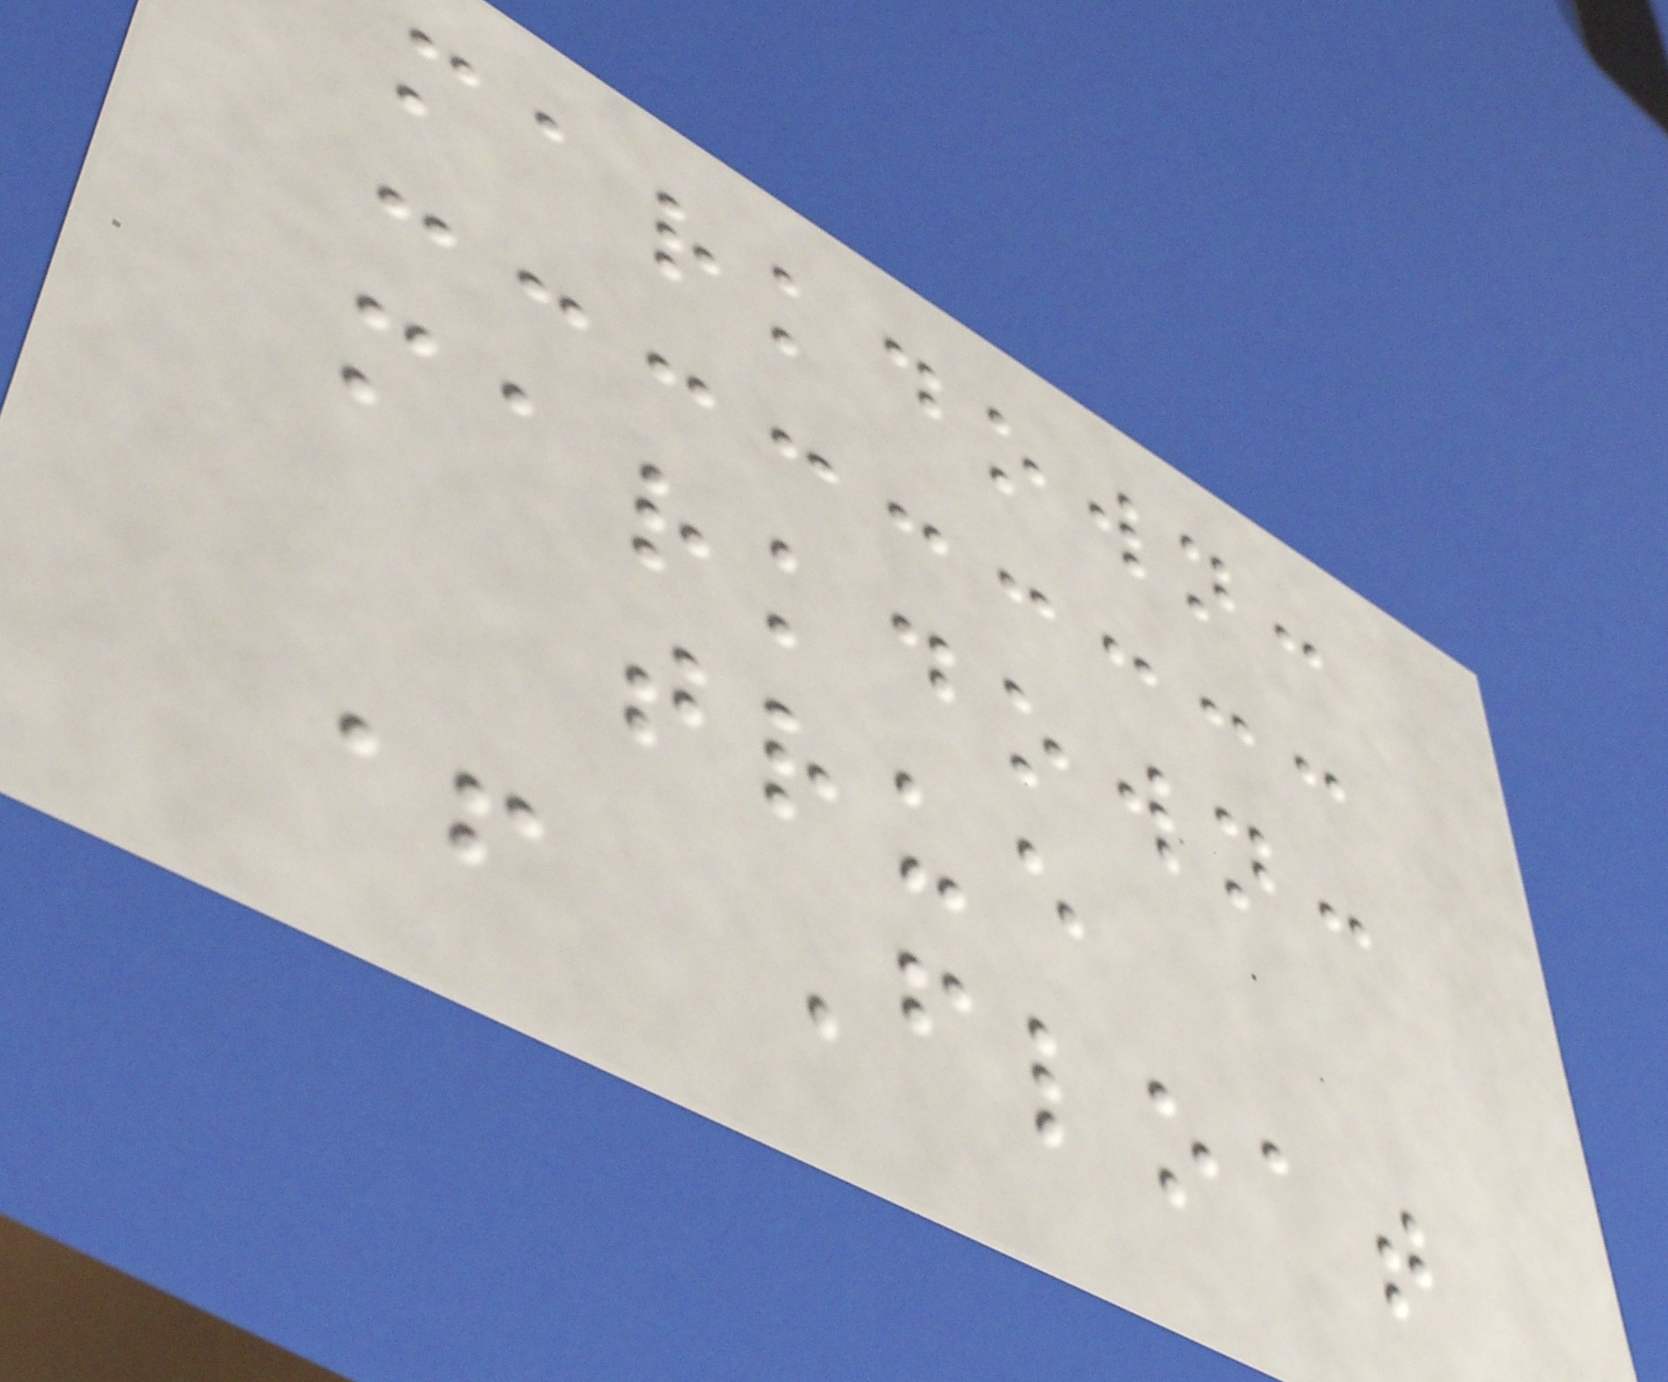markdown:
markdown:
true
+ Float
